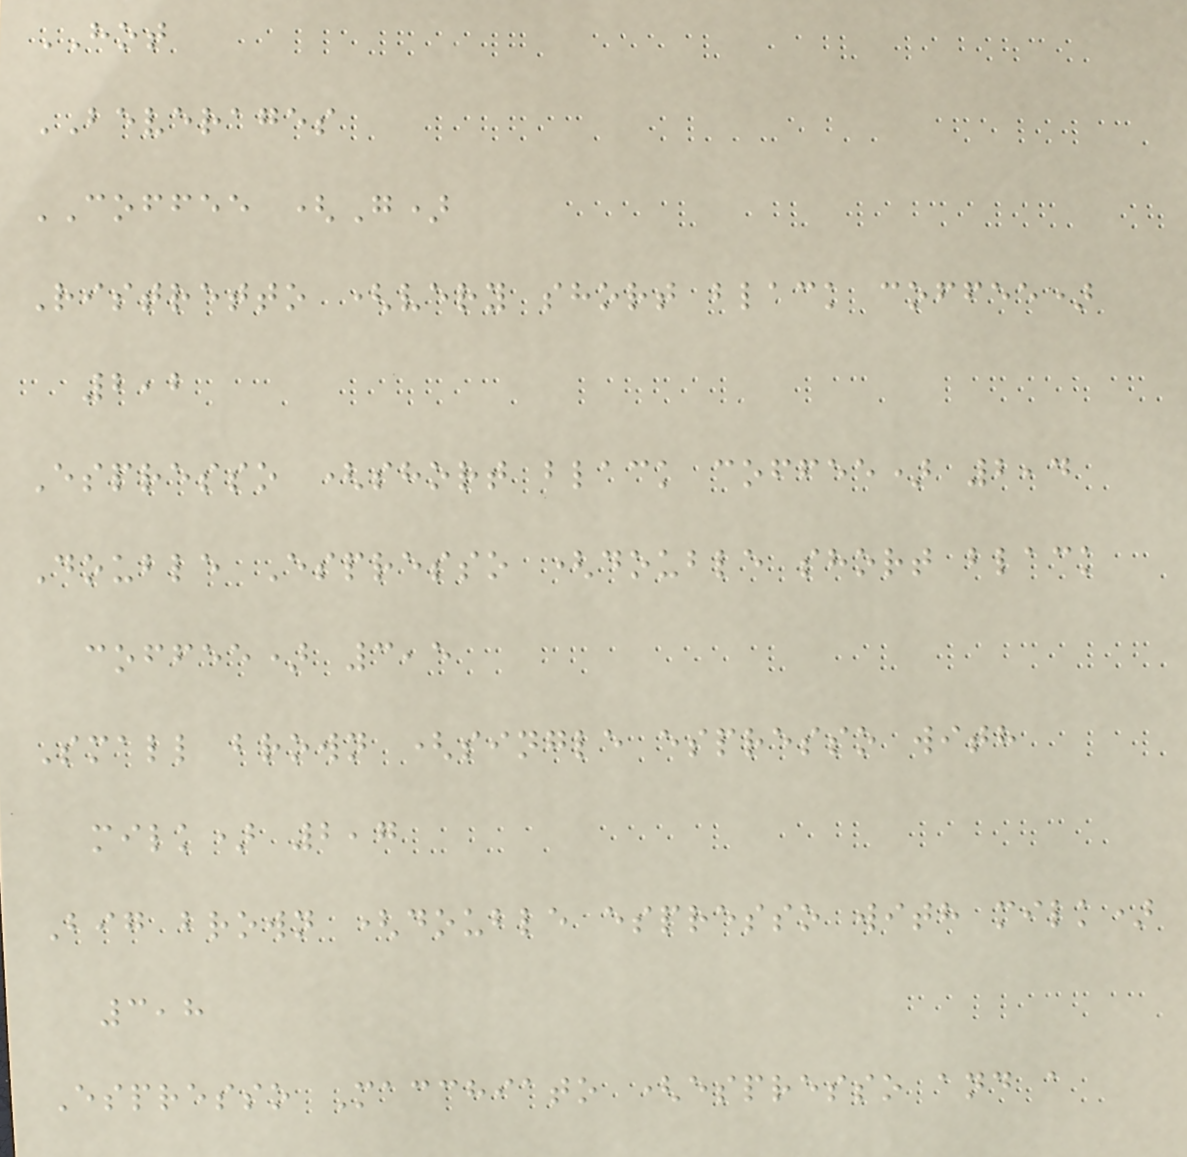HOT
BEVERAGES
COFFEE (G)
Ristretto (very short black coffee)
2,2
Espresso (short black coffee) 2,4
Double Espresso (double short black
coffee) 3,5
Small brown (single espresso with
milk) 2,7
Big brown (double espresso with milk)
3,8
Espresso Macchiato (espresso and a
